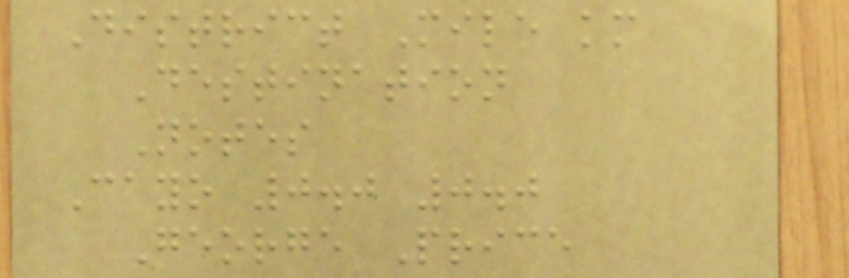District Mile km
Destination
Notes
Cayo 0.0 0.0
George Price
